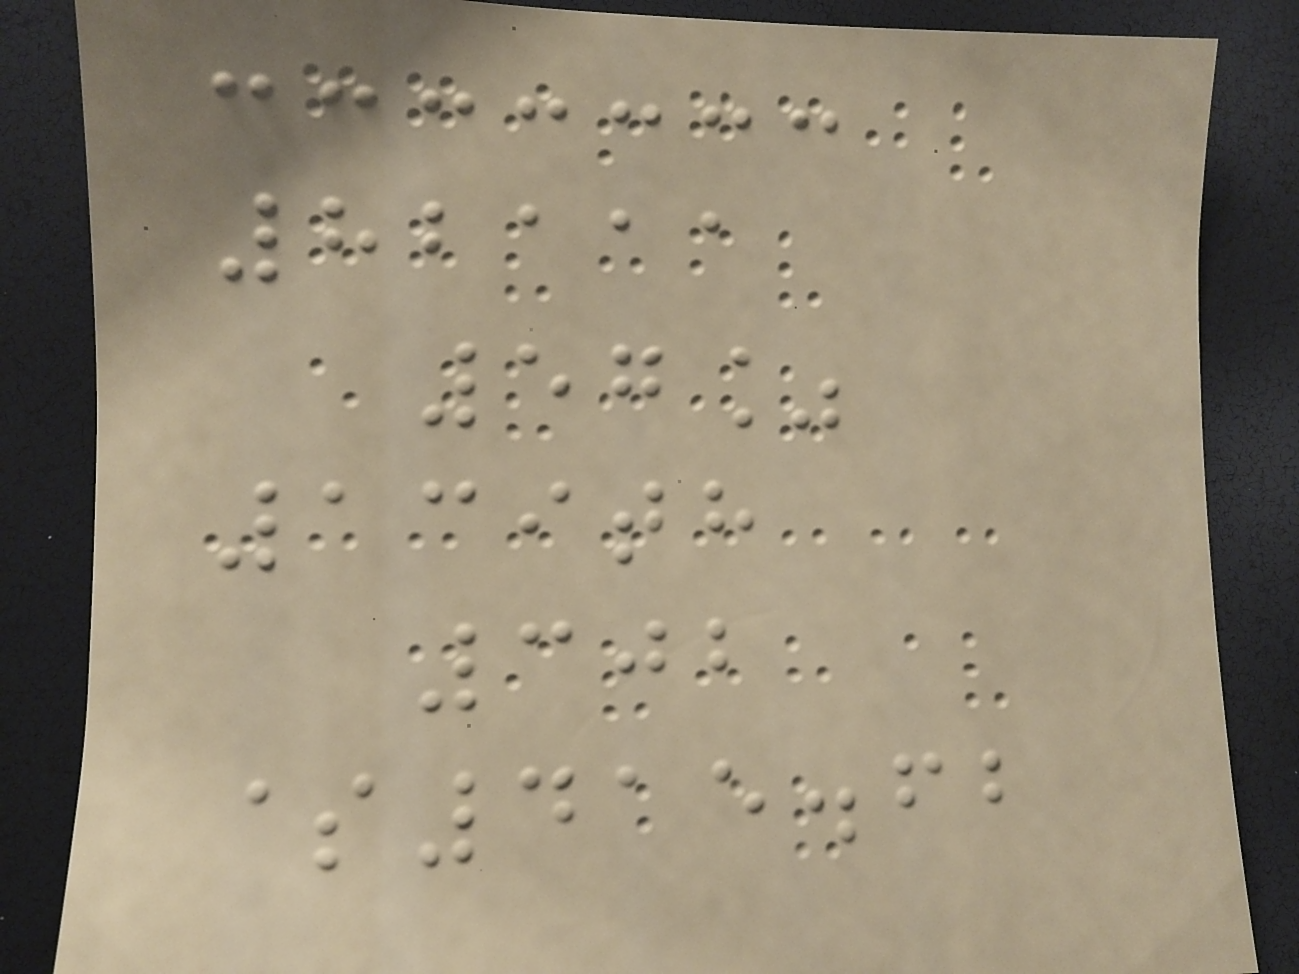82111
57%
139th
302
$415.62
